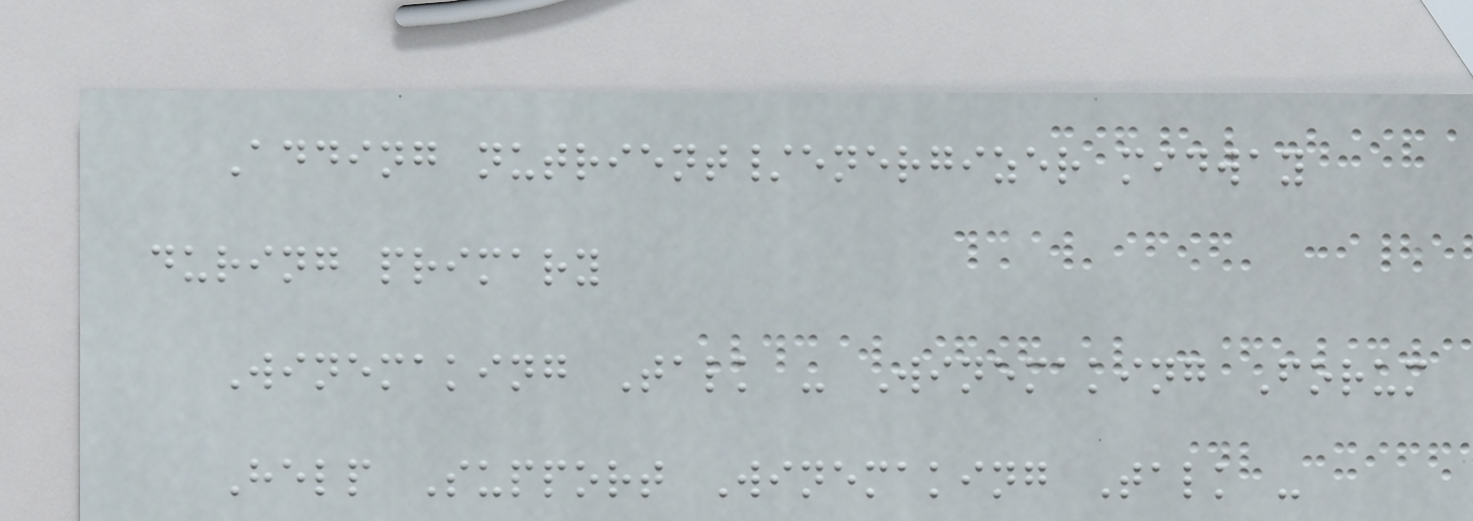Adding nutrient/energizer midway
during primary
Winemaking Talk - Winemaking Forum
Help Support Winemaking Talk -
